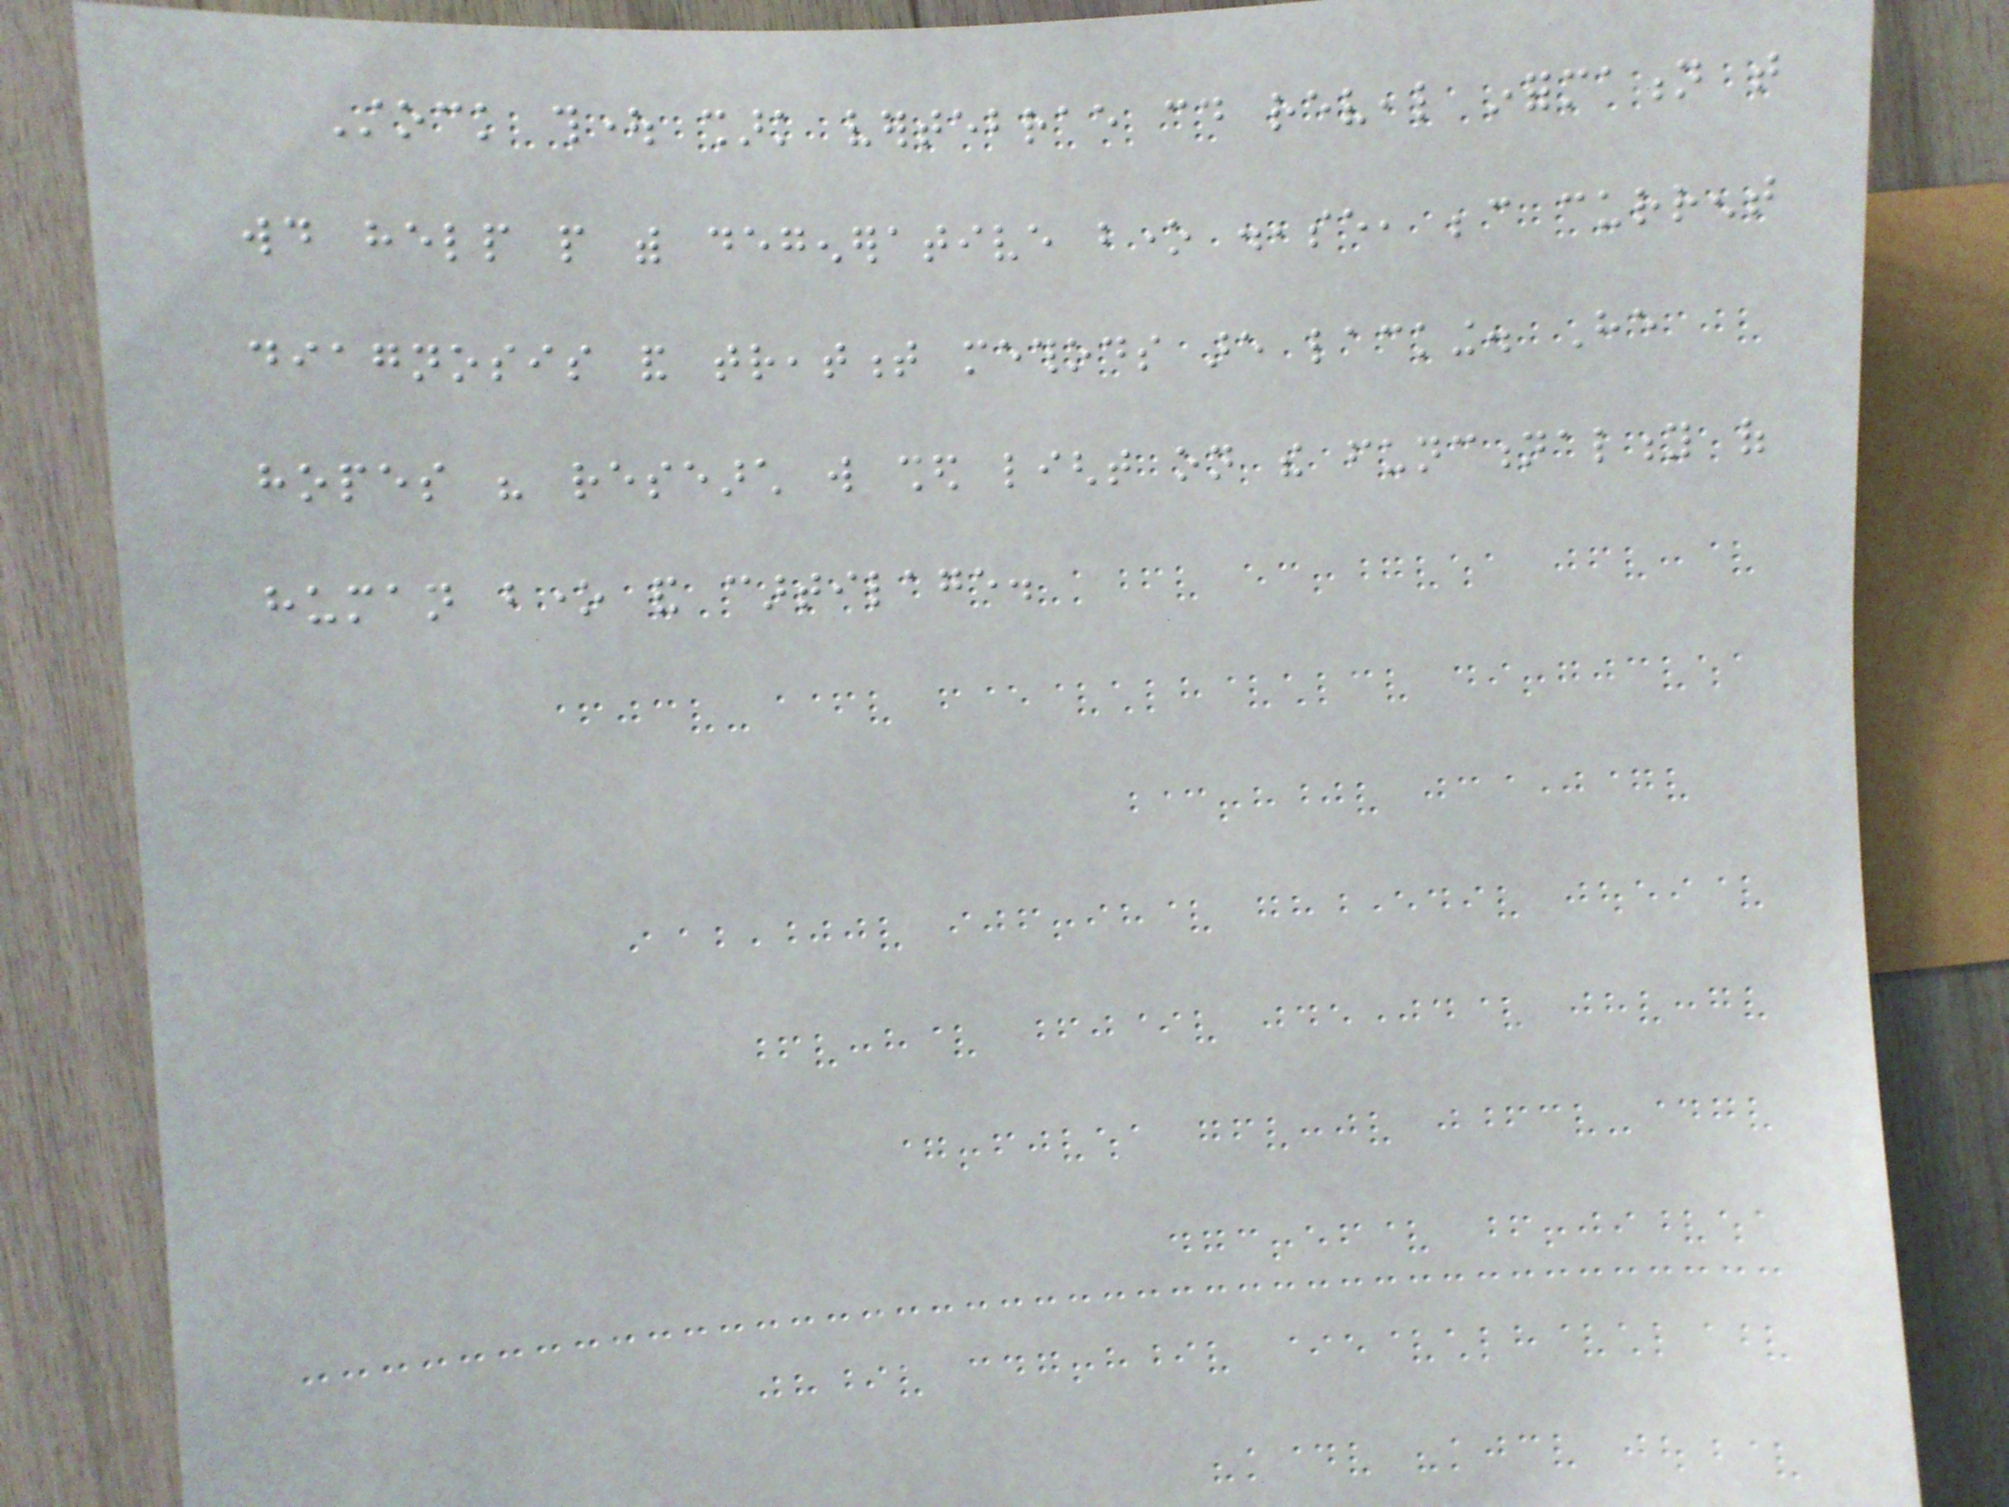Stock thought shark vertebrae could reveal information that
would help people with degenerative bone disease, because current
diagnosis and treatment methods are lacking. He
hopes his research will shed light on the functionality of
human bone and cartilage.
